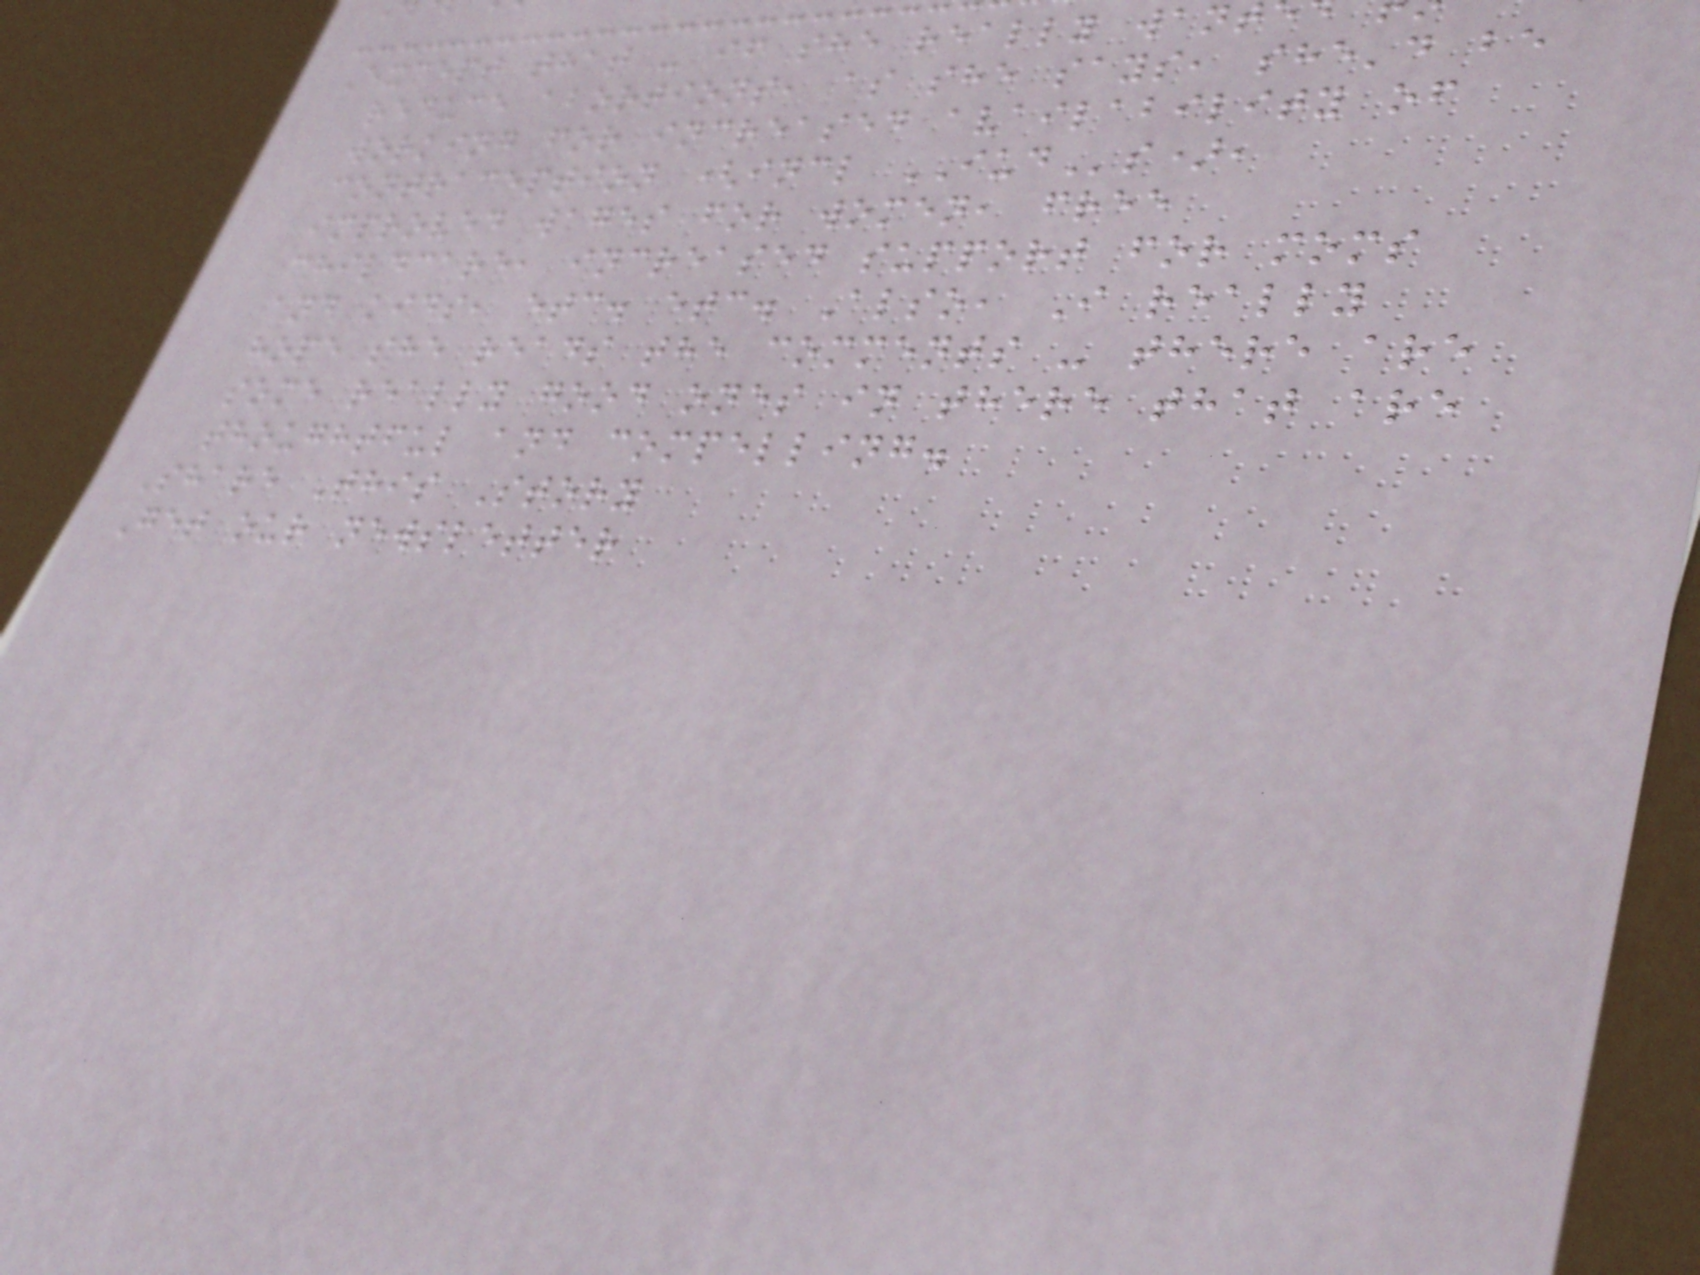Except that - if she really want
reduce abortions, as she says, she'd be
working for increased availability of
contraception (incl IUDs),
improved wages for women, free
childcare, increased support for moms
and kids, etc. etc. Also, I really
hope she reads the comments - there are
some really good ones in there that are
thoughtful and compelling.
Share This Story
Get our newsletter
